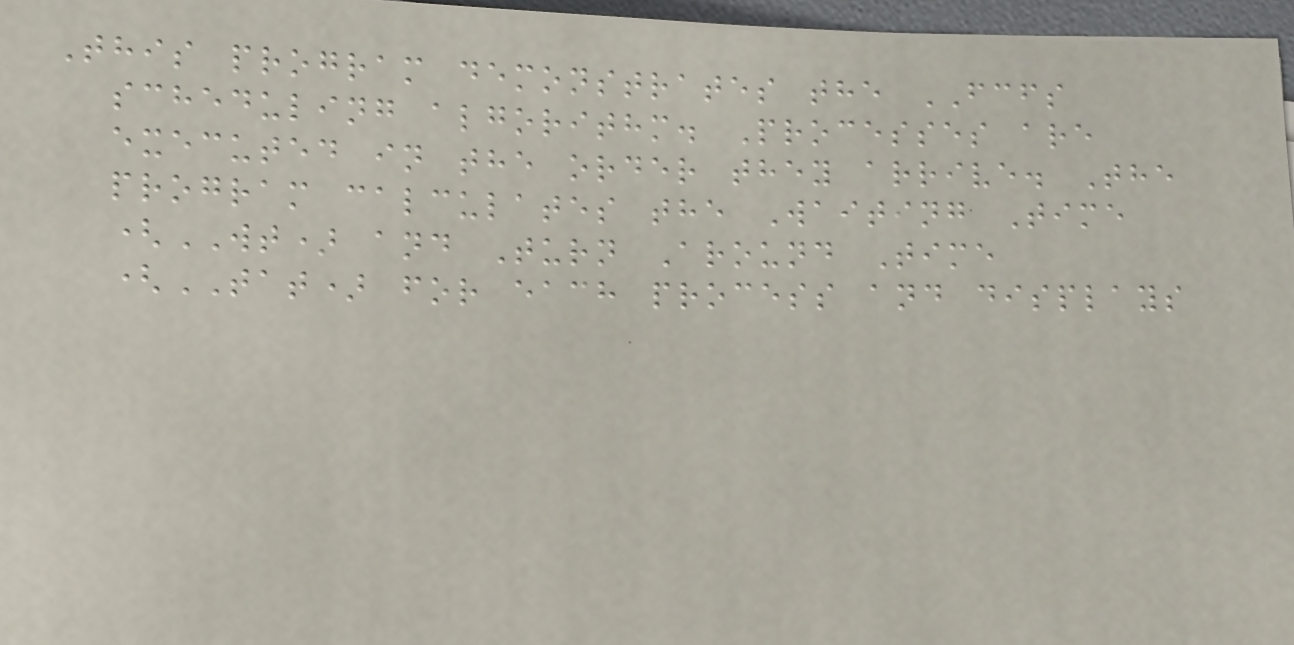This program demonstrates the FCFS
scheduling algorithm. Processes are
executed in the order they arrive. The
program calculates the Waiting Time
(WT) and Turn Around Time
(TAT) for each process and displays
